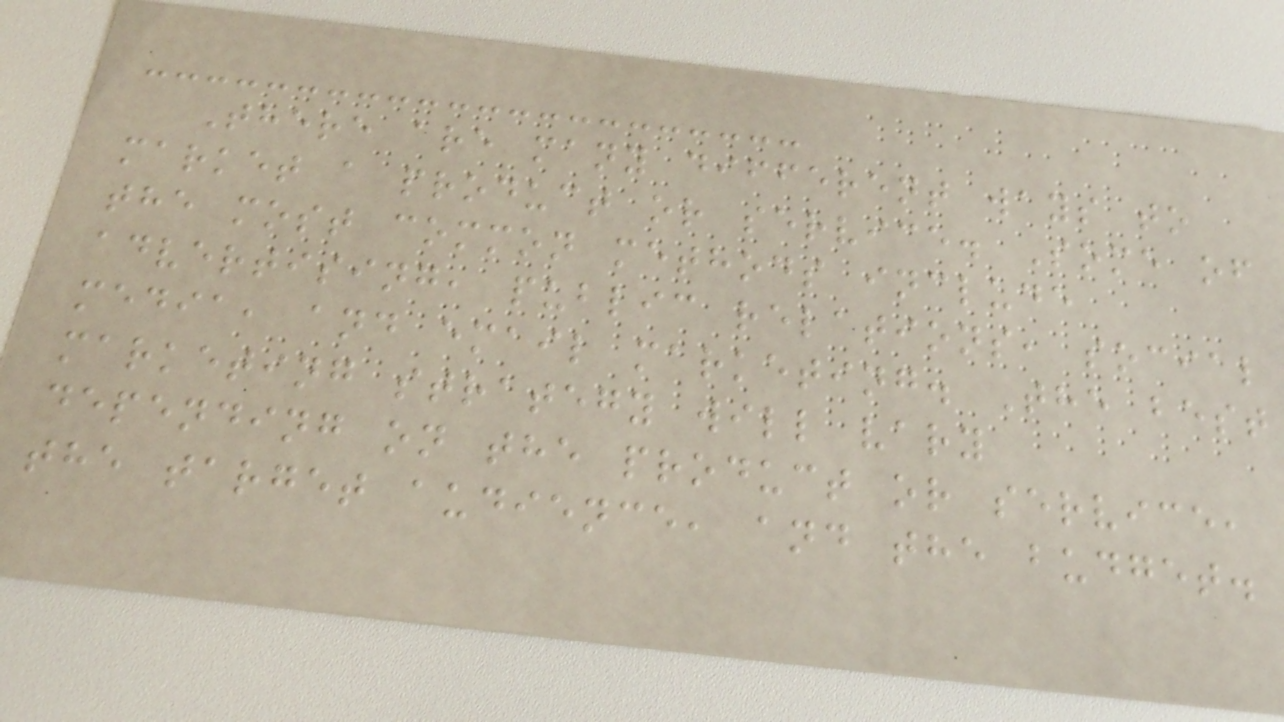There are many different ways to
market a product or service. Some of
the most common methods include
advertising, public relations, social
media, and email marketing. The best
marketing strategy will vary
depending on the product or service,
the target audience, and the budget.
